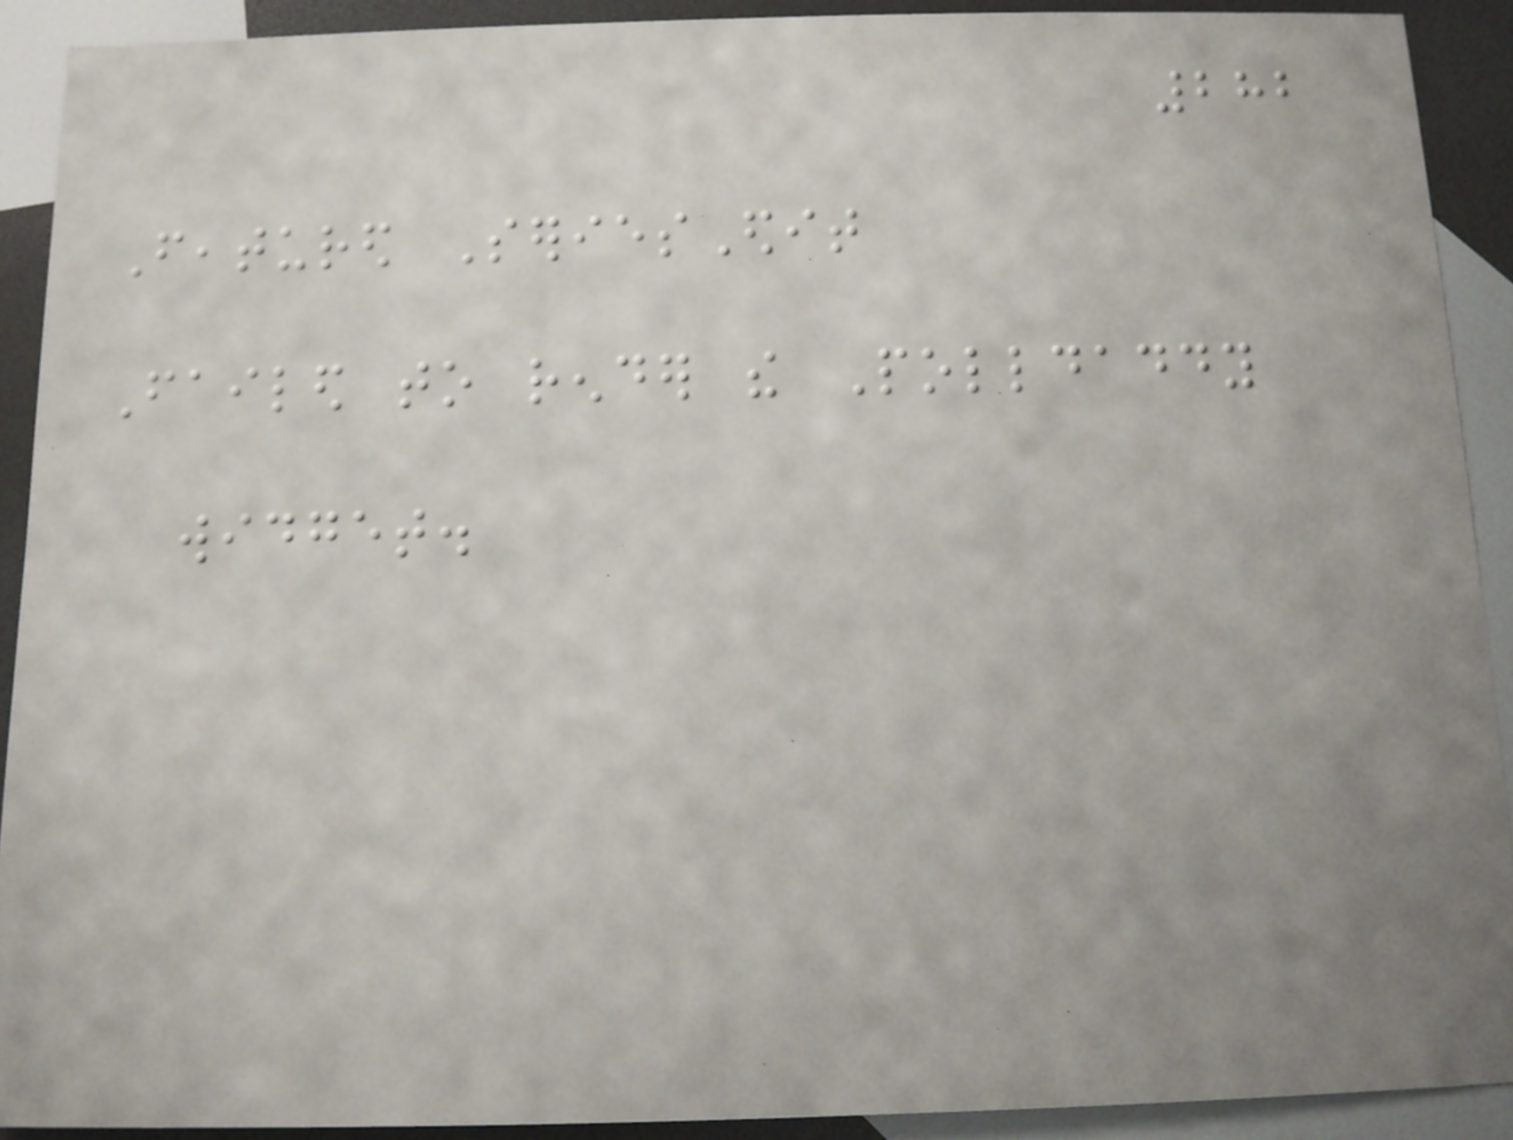282
Featured SeriesEdit
Failed to render the Polldaddy
widget.
